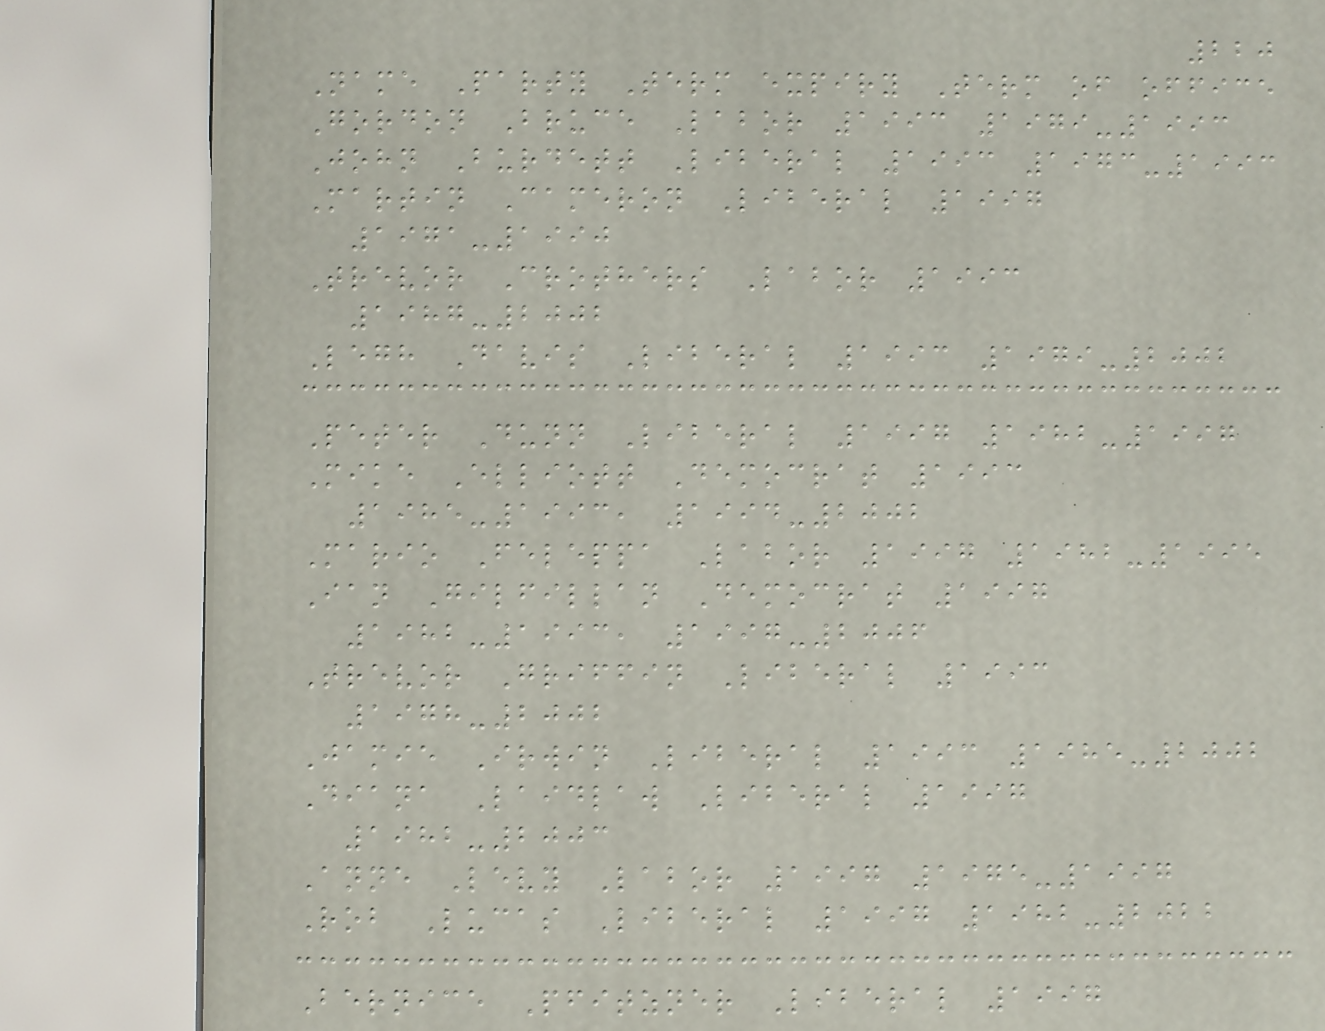220
Name Party Term expiry Term of office
Gordon Bruce Labor 1993 1979-1993
John Burdett Liberal 1993 1973-1993
Martin Cameron Liberal 1997
1971-1990
Trevor Crothers Labor 1993
1987-2002
Legh Davis Liberal 1993 1979-2002
Peter Dunn Liberal 1997 1982-1997
Mike Elliott Democrat 1993
1985-1993, 1994-2002
Mario Feleppa Labor 1997 1982-1995
Ian Gilfillan Democrat 1997
1982-1993, 1997-2006
Trevor Griffin Liberal 1993
1978-2002
Jamie Irwin Liberal 1993 1985-2002
Diana Laidlaw Liberal 1997
1982-2003
Anne Levy Labor 1997 1975-1997
Rob Lucas Liberal 1997 1982-2022
Bernice Pfitzner Liberal 1997
